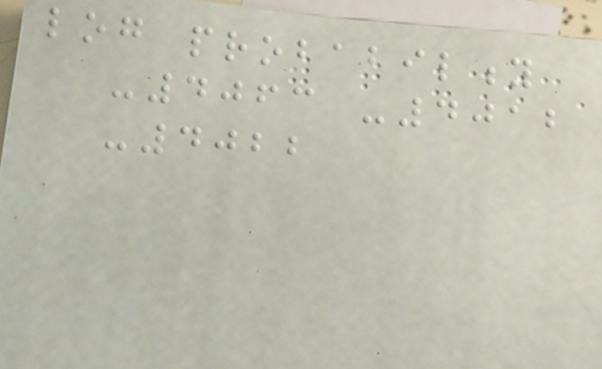log probability
-4063 -4012
-4022
